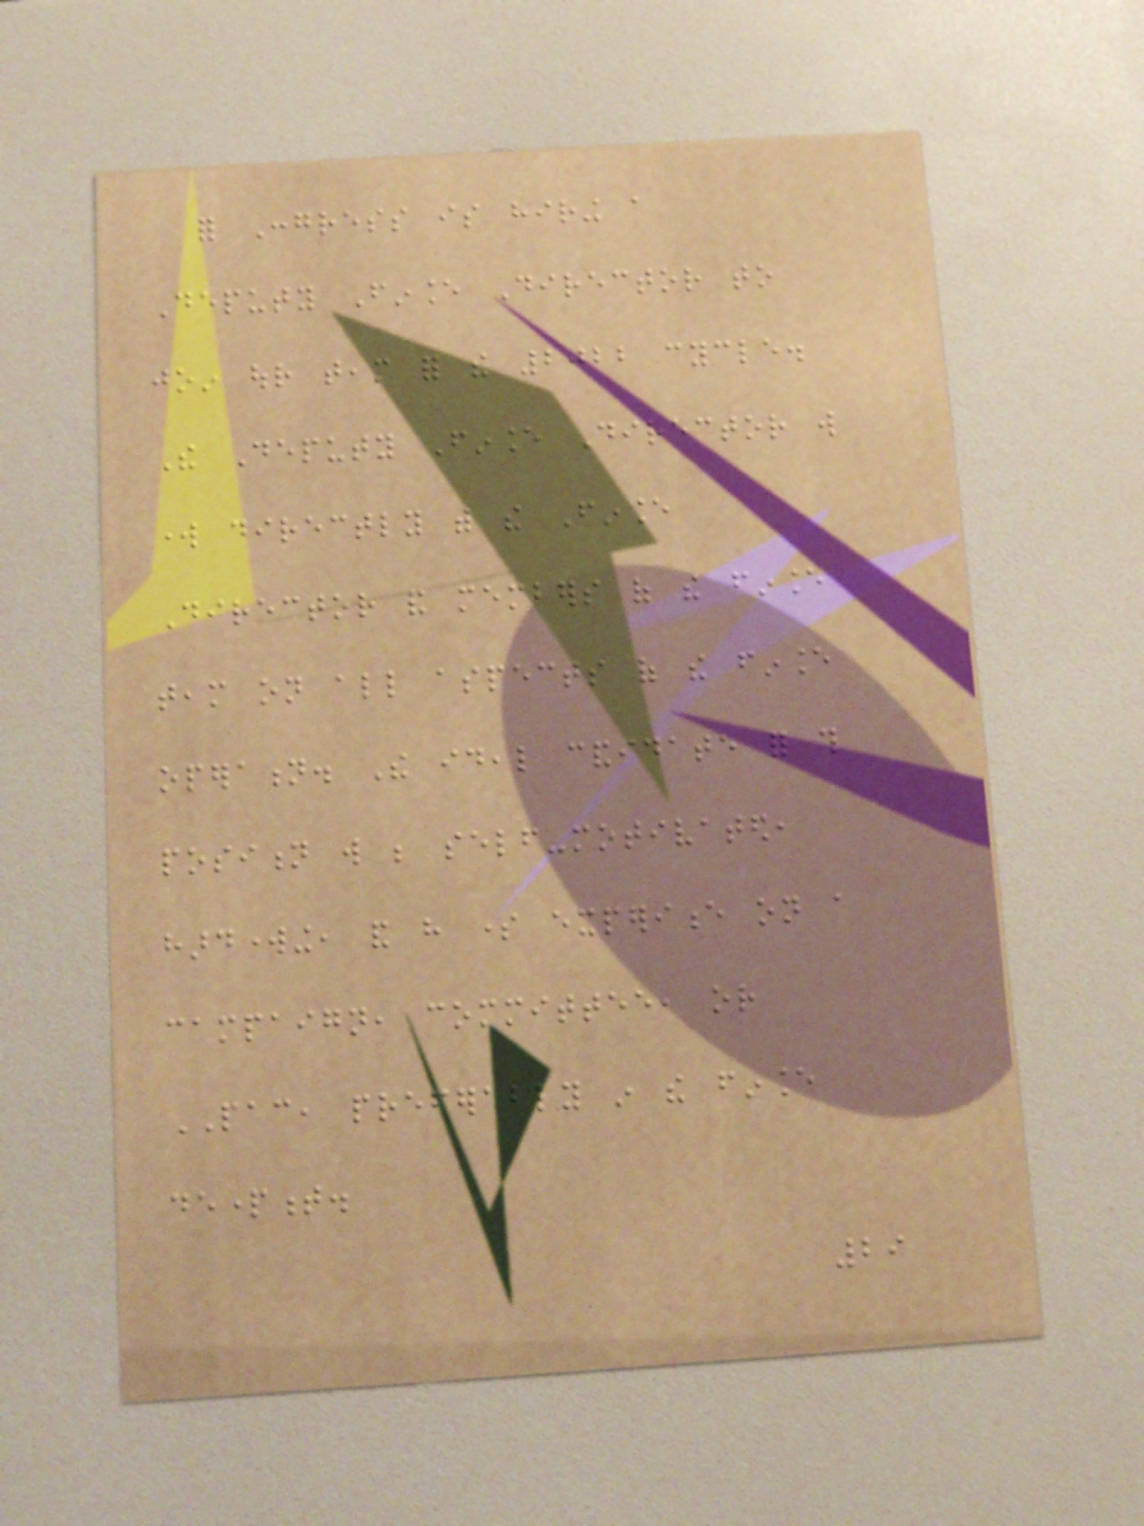for Congress is hiring a
Deputy Finance Director to
join our team for the 2022 cycle.
The Deputy Finance Director will
work directly with the Finance
Director and members of the finance
team on all aspects of the finance
operation. The ideal candidate for this
position will be self-motivated,
hardworking, and have some experience on a
campaign, committee, or
PAC, preferably in the finance
department.
29
